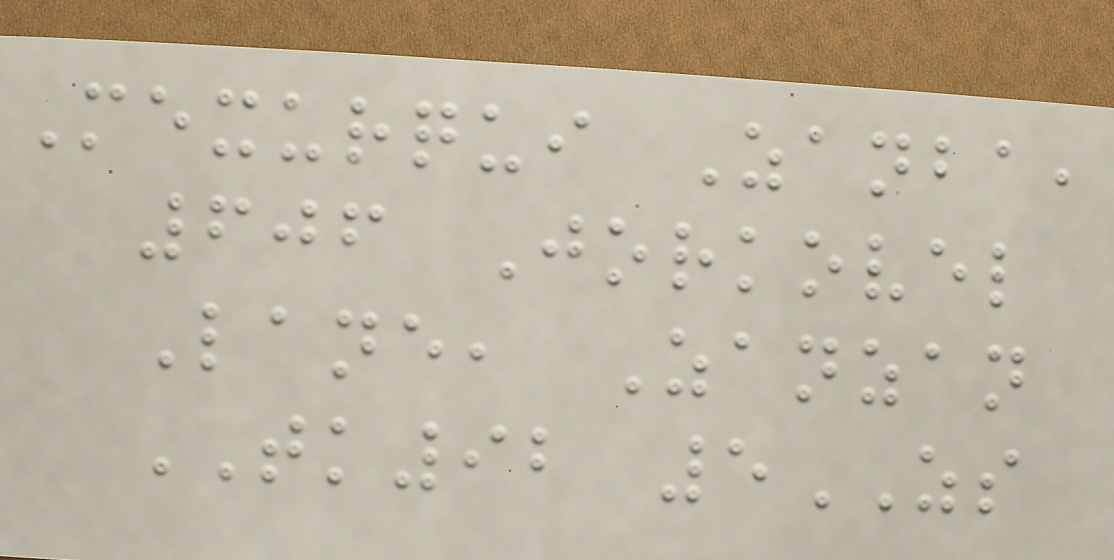Mexurqui Zanba,
606 Jorkovel
Lane, Zanzan
TK92 5ZS
